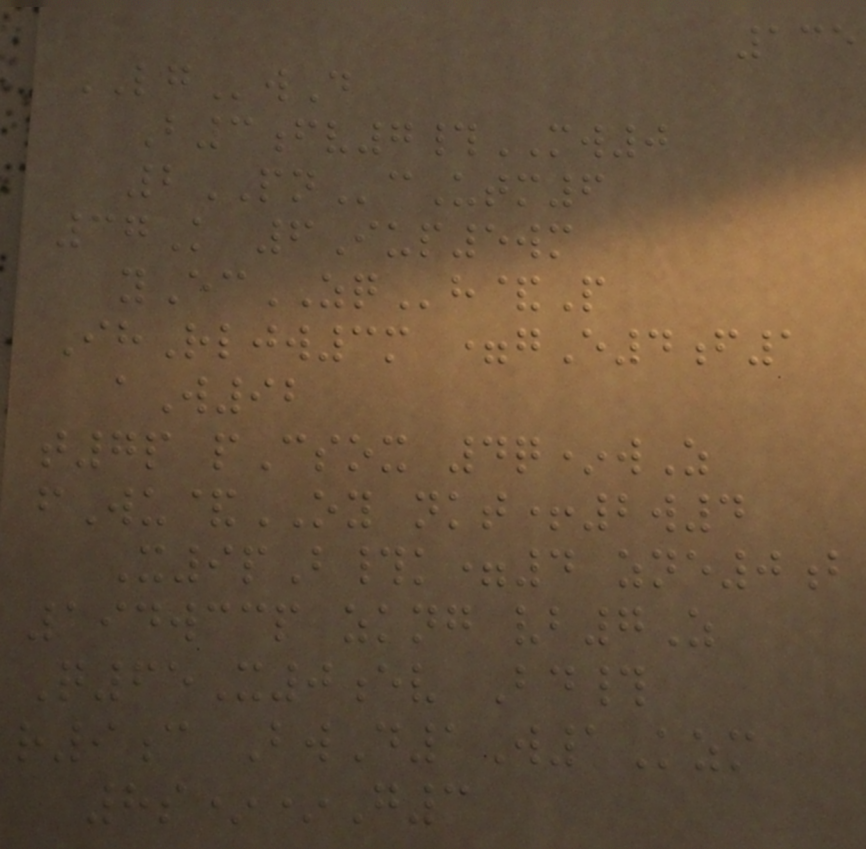135
LGwD
B3fv7#MW0
2PNcUtm6
37K 6Iup5wm
yEcZQh&P
IhRljw3m =gE4f1
aW92
t7p pCsox 4q*wZ
fWu&OY nkt+2w4
X9pB#k=4 zne0b
194wccp zkng vb7Z
Q65X0ev Bd#
r9c BwD1W1Kzm
8s**G3
